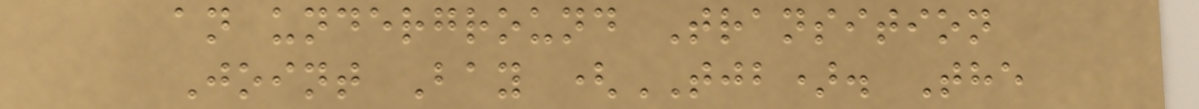an underground Transition
Joint Bay (TJB). The
